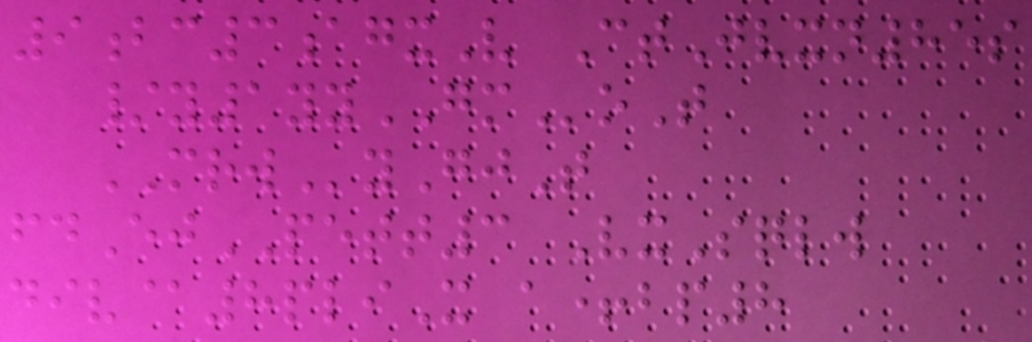9bc3agxV CtJvxn85s
/y1yyGMoT
MRWyGjT
fdEjPETT3 VxSqlw
div@8pliX a+bp8
